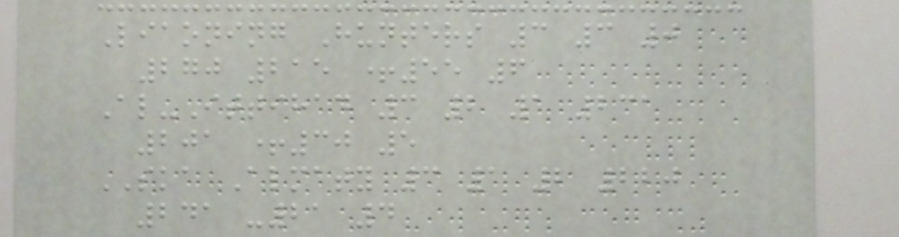Liaoning Hunters 3 3 0
270 215 +55 6
Al-Ittihad 3 2 1 231
201 +30 5
SKA Almaty 3 1 2 220
241 -21 4
